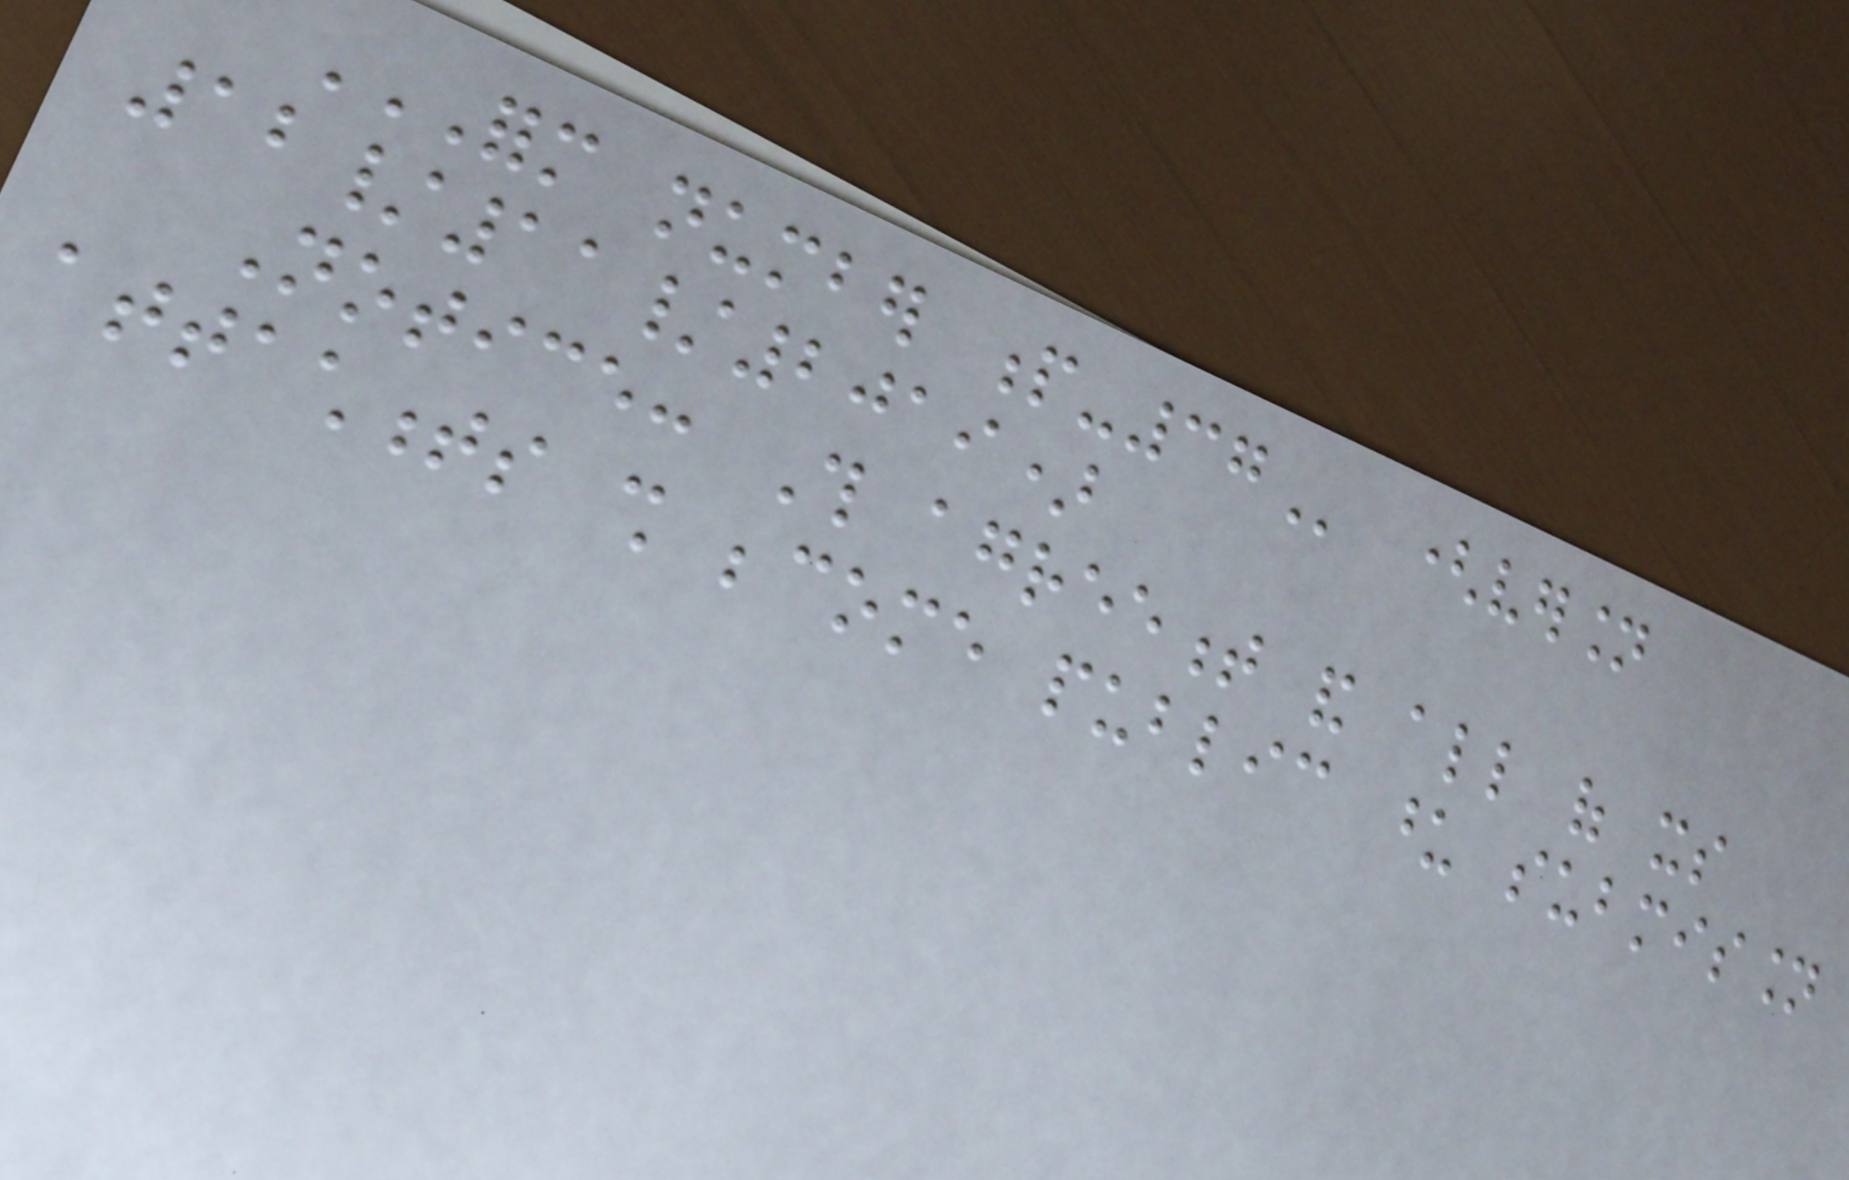FORM NUMBER P-37 (version
12/11/2019)
Notice: This agreement and all of its
attachments shall become public upon submission
